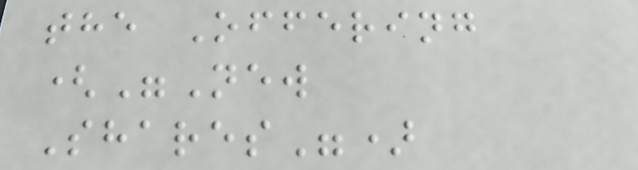the Offering
("New
Shares")
